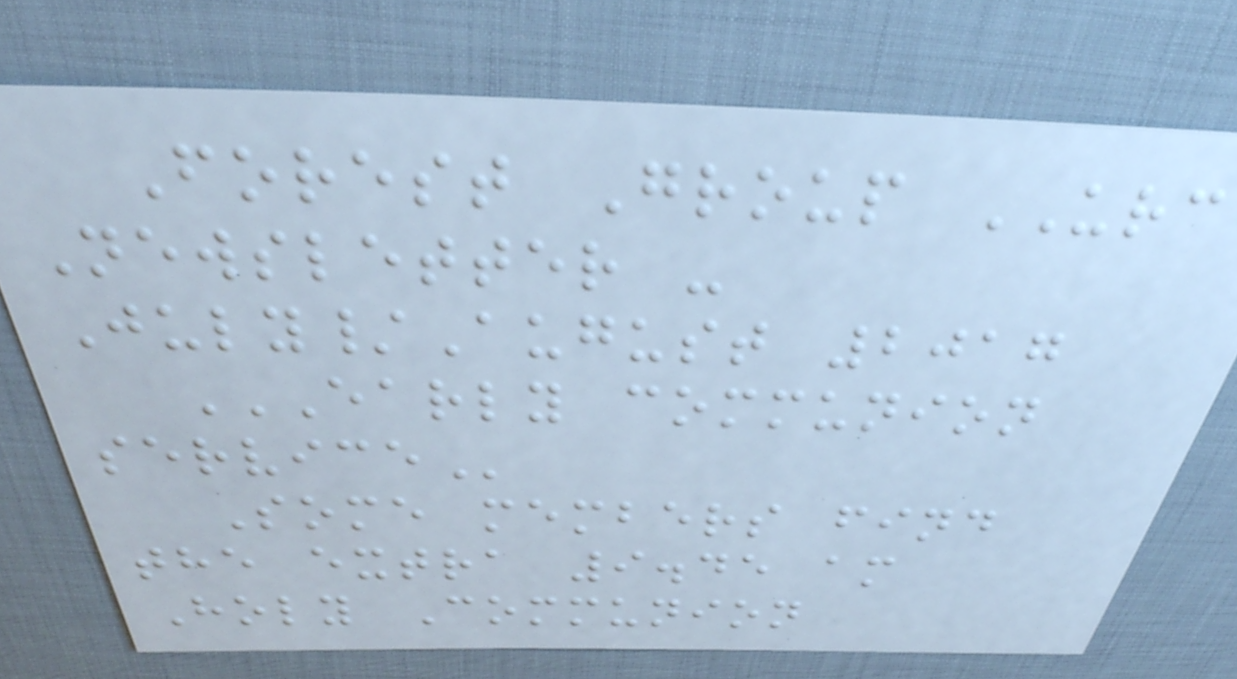Forest Group URC
Newsletter -
July/August 2017
EARLY COMMUNION
SERVICE
Some members find
the extra 9.45 am
Holy Communion
